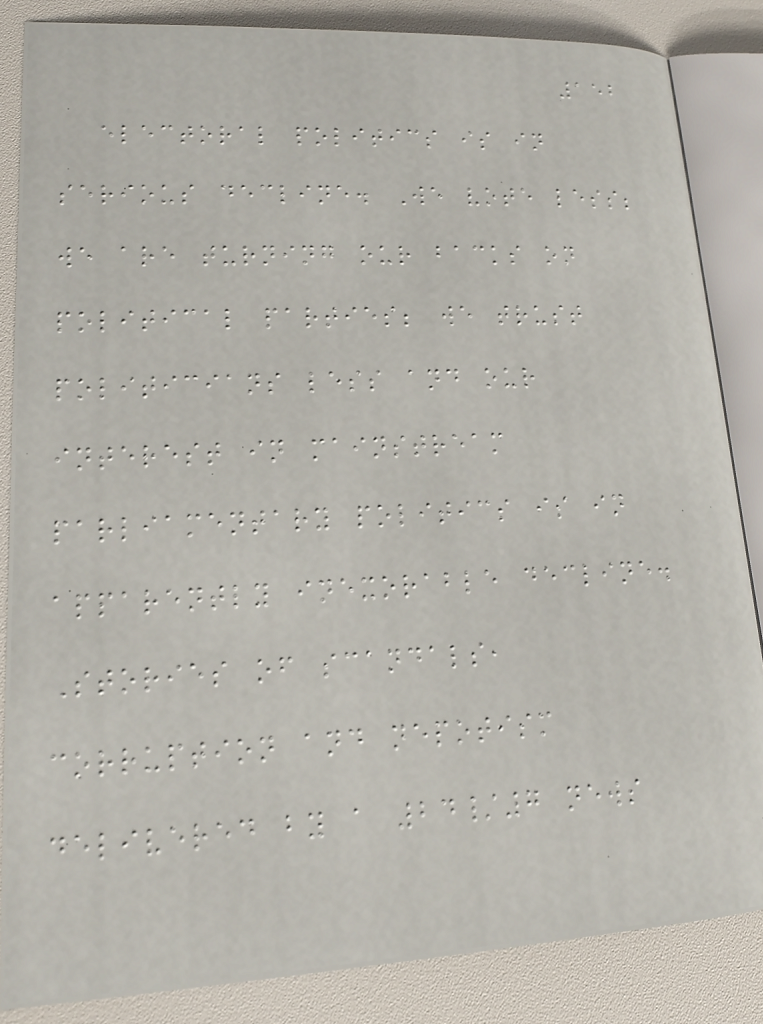152
electoral politics is in
serious decline. We vote less;
we are turning our backs on
political parties; we trust
politicians less and our
interest in mainstream
parliamentary politics is in
apparently inexorable decline.
Stories of scandals,
corruption and nepotism
delivered by a 24/7 news
